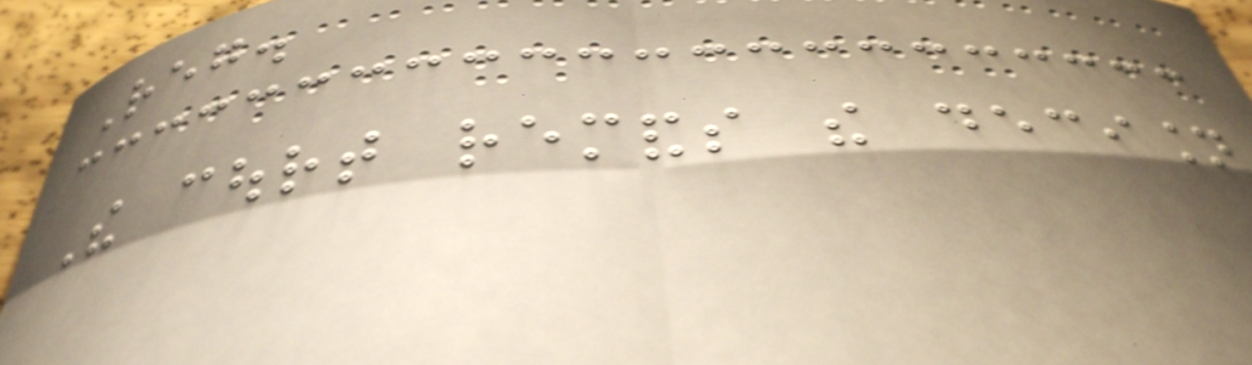Reg.
The court remands the decision
